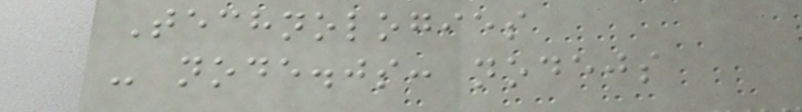Technologies
- node.js: nodejs
